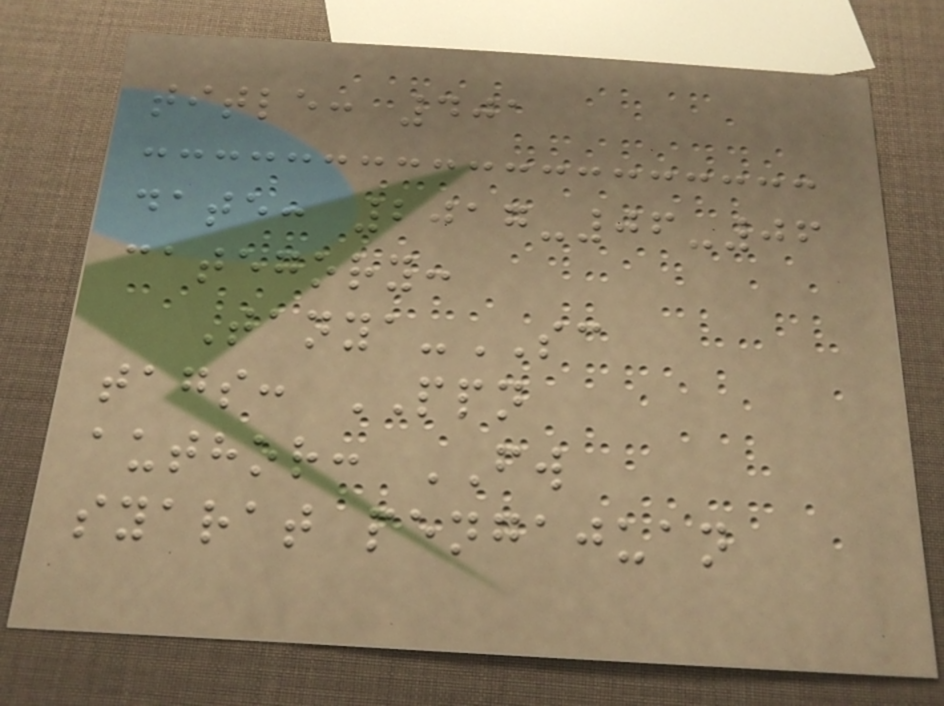title: 401
date: 2017-06-06
category:
Tanya-SC
tags: PPN
author: FW
syarat pengajuan
